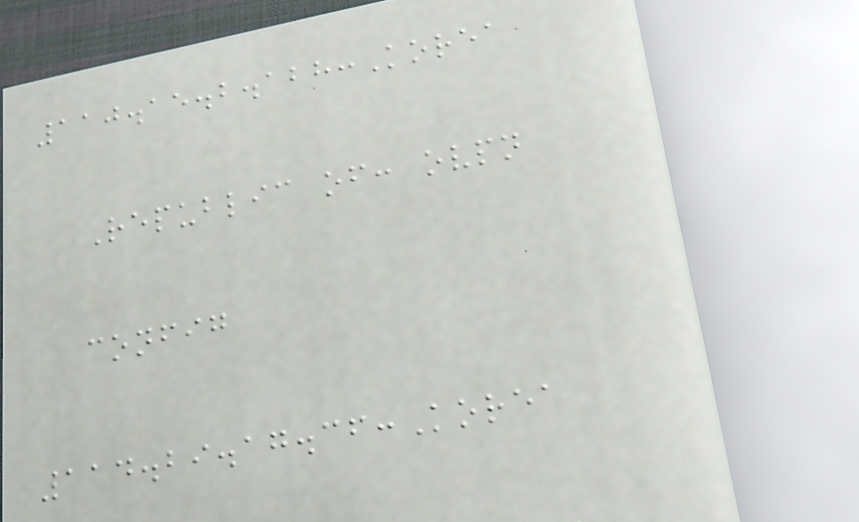110.15.2.128:Korea
Republic of: ovpn
config
114.29.17.36:Korea
